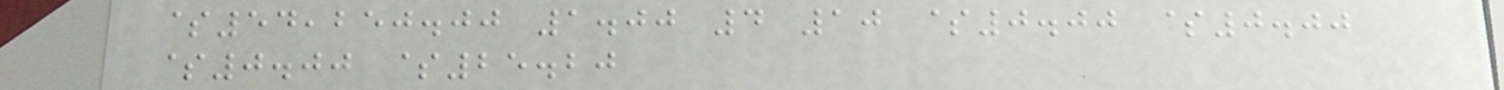$54,250.00 1.00 4 10 $0.00 $0.00
$0.00 $25.20
